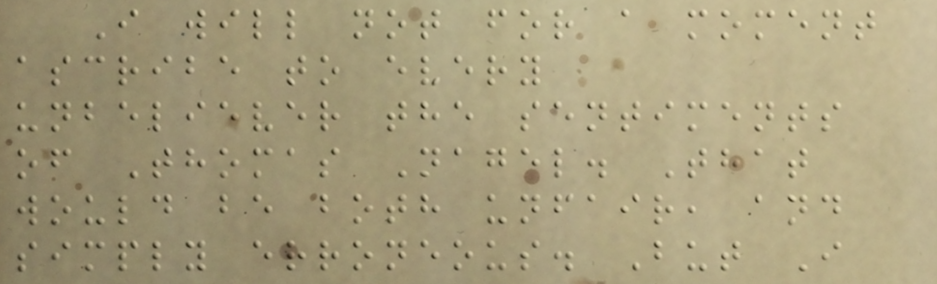I will not for a moment
ascribe to every
unbeliever the sentiments
of Thomas Nagel. That
would be both unfair, and
simply erroneous. But I
